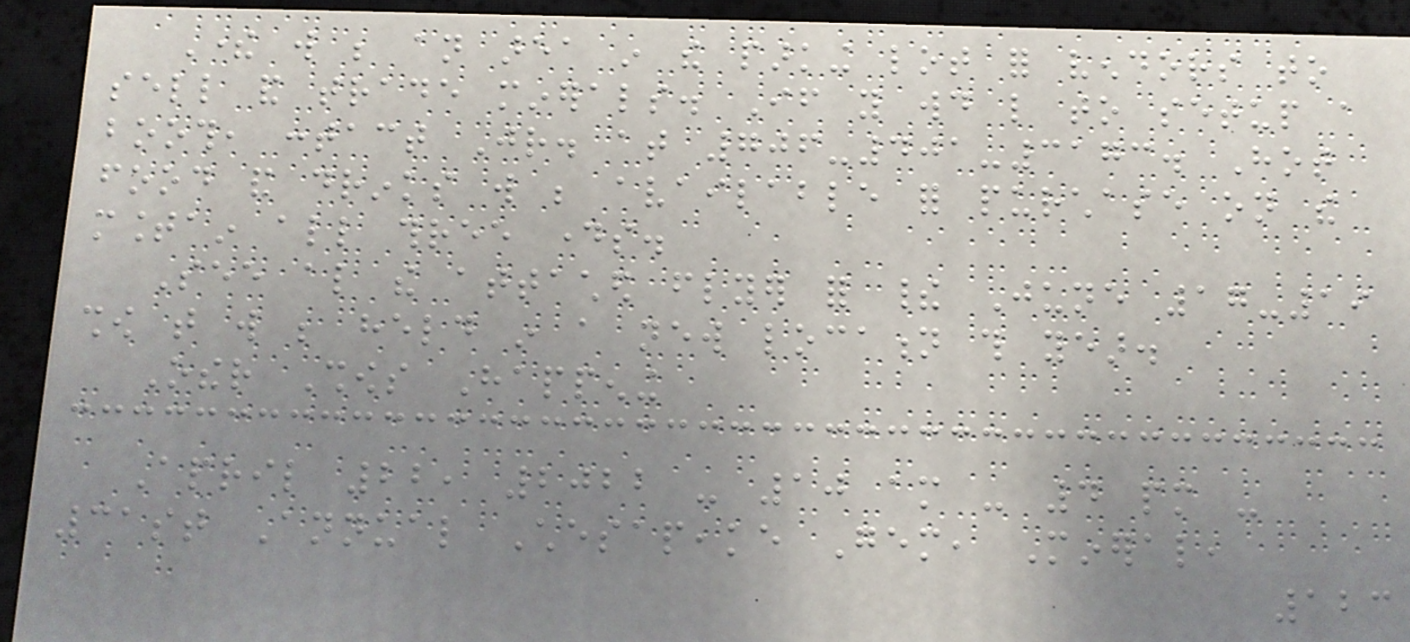There will be an area in the parking lot for vendors to
sell and trade minerals. If you would like to setup a
booth, contact Jr. at 706-401-3173. Hot
food and drinks will be available for purchase on the
mountain all three days.
See also the attached flyer for their June 17-19
show that will be held in a new location this year.
Other Shows Happening
April 22, 2022 - 10 am - 4 pm -
31st Annual Chesapeake Gem, Mineral,
123
